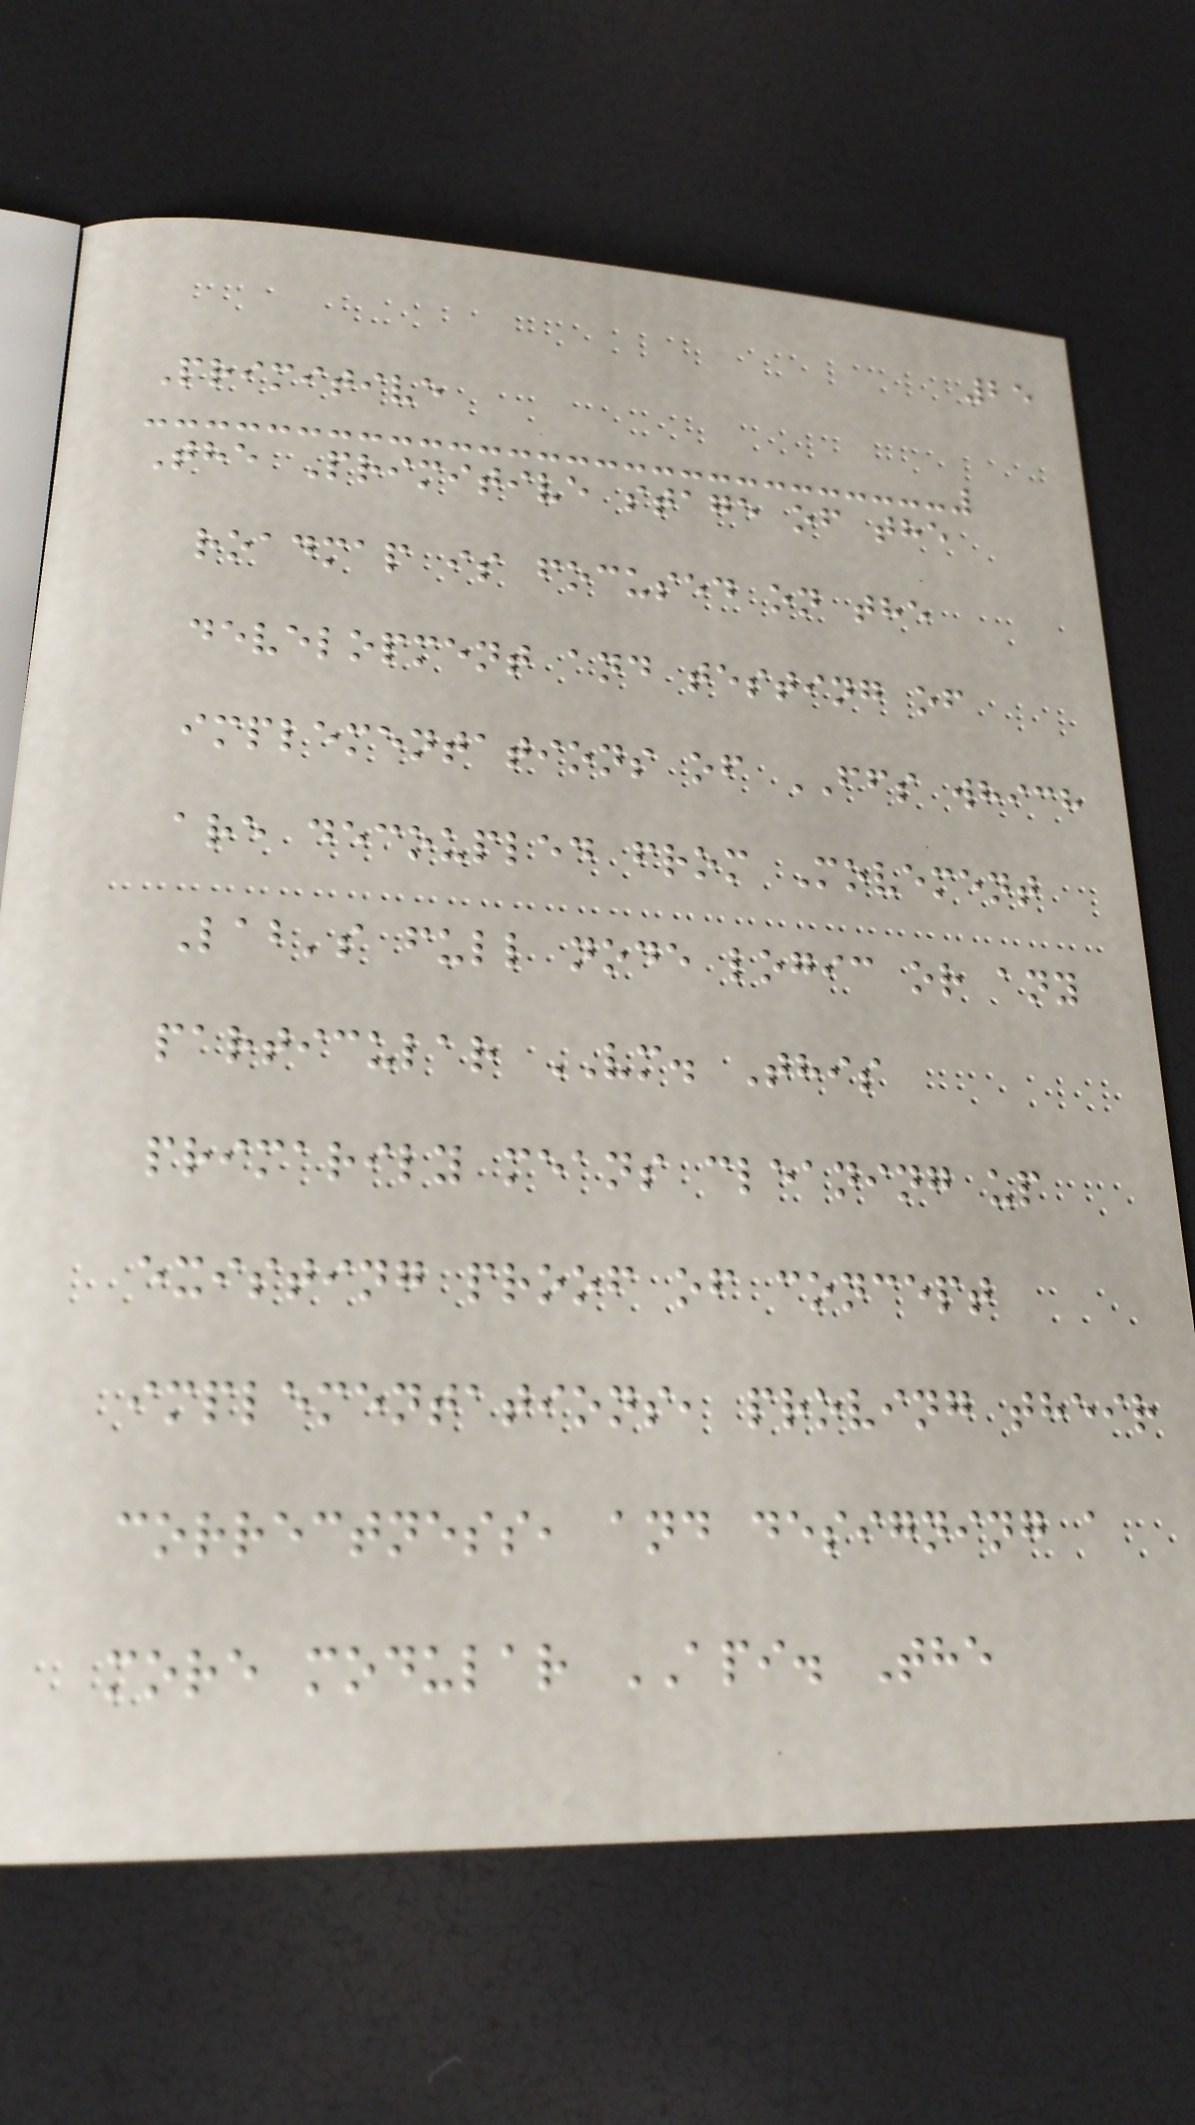25
Primitive
The Primitive stage of the
roadmap is focused on the
development and testing of
implementations of FFS which
are decoupled from Movement
Lab's full node logic or any
particular VM. This
primarily means cleaning up
existing proof of concept
implementations, proving their
correctness, and designing a
more modular API. The
